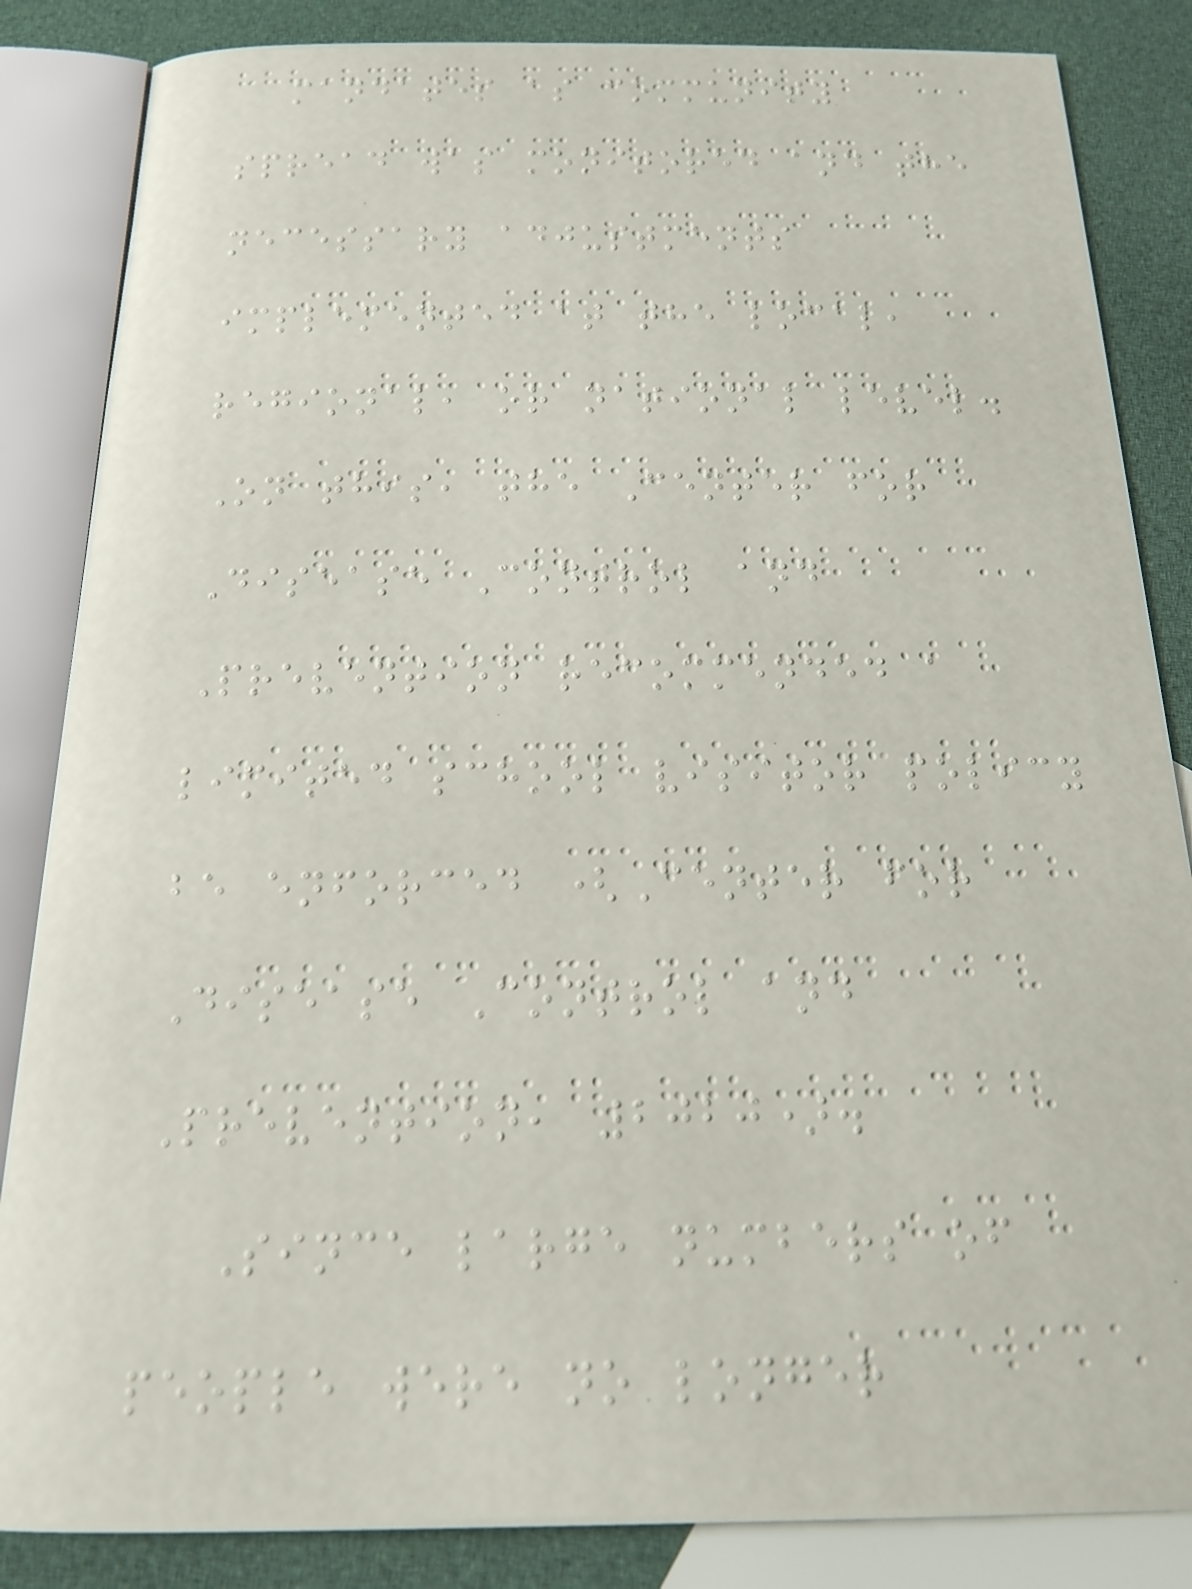mandates as community
spread was monitored and the
necessary adjustments
implemented at the local,
regional, or national level.
On this, the Center for
Disease Control and
Prevention recommended a
limited school visitor policy
be enforced (Center for
Disease Control and
Prevention, 2020).
Since large numbers of
people were no longer
